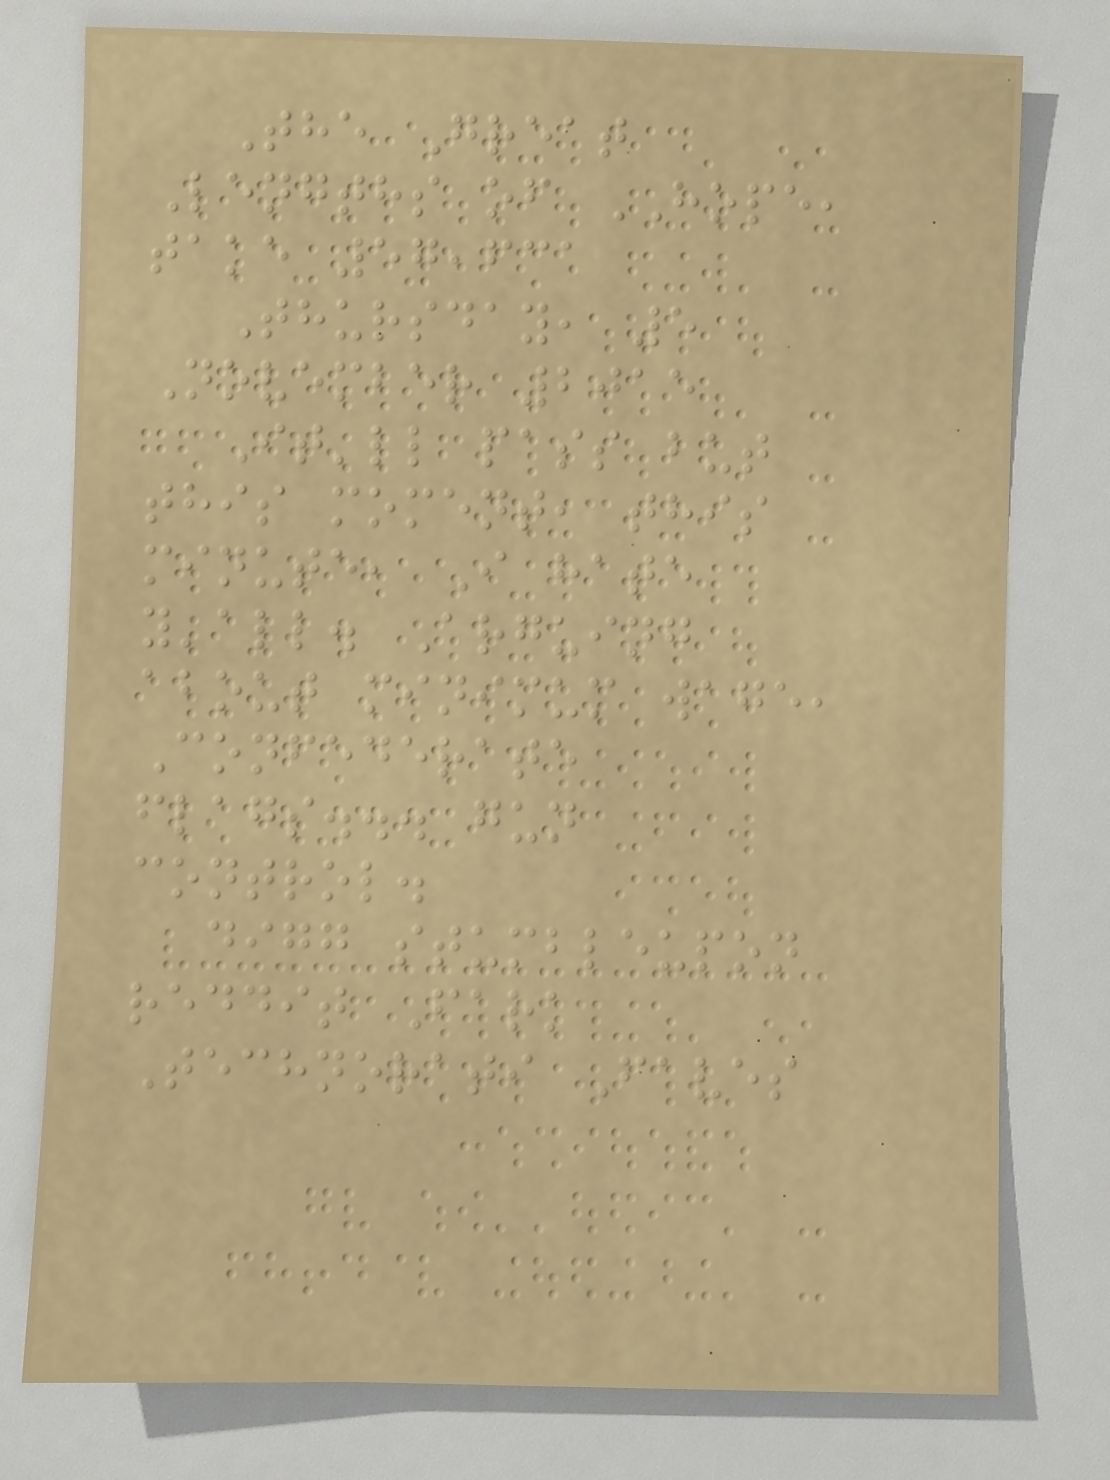The Great
Lengths of HOPE,
take 57,631
Thursday, 5
November 2015
It'll pass but
this moment, this
minute, I hate
y'all. Arguing
about minimum wage,
Confederate
flags... gun
control.
digg stumbleupon
reddit Fark
Technorati Faves
